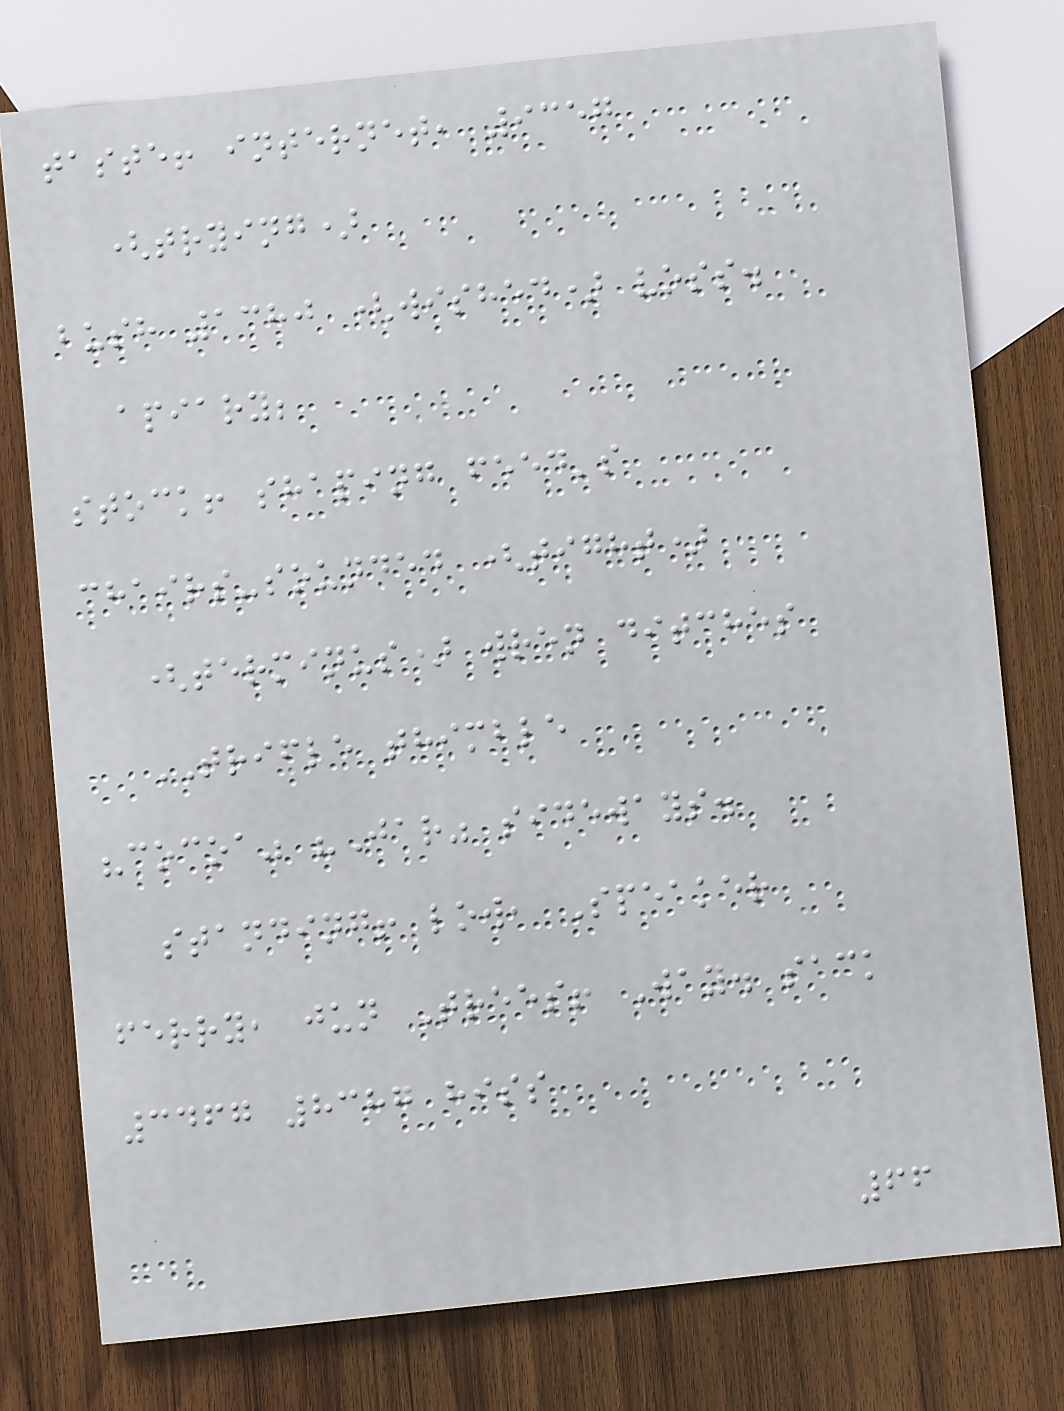taste! internet, 9357
(trying)
bush 1380 (wished) voss.
apiary;
stock! shaping feed's
chairs-sounded (tight)
(terminus) wren ditches
TRIFLE thimble
"cocoa" "Jar" sideways.
standing! low, Speaker
ferry, jun Trees! Way. sack
3467 8387 hiss
66
